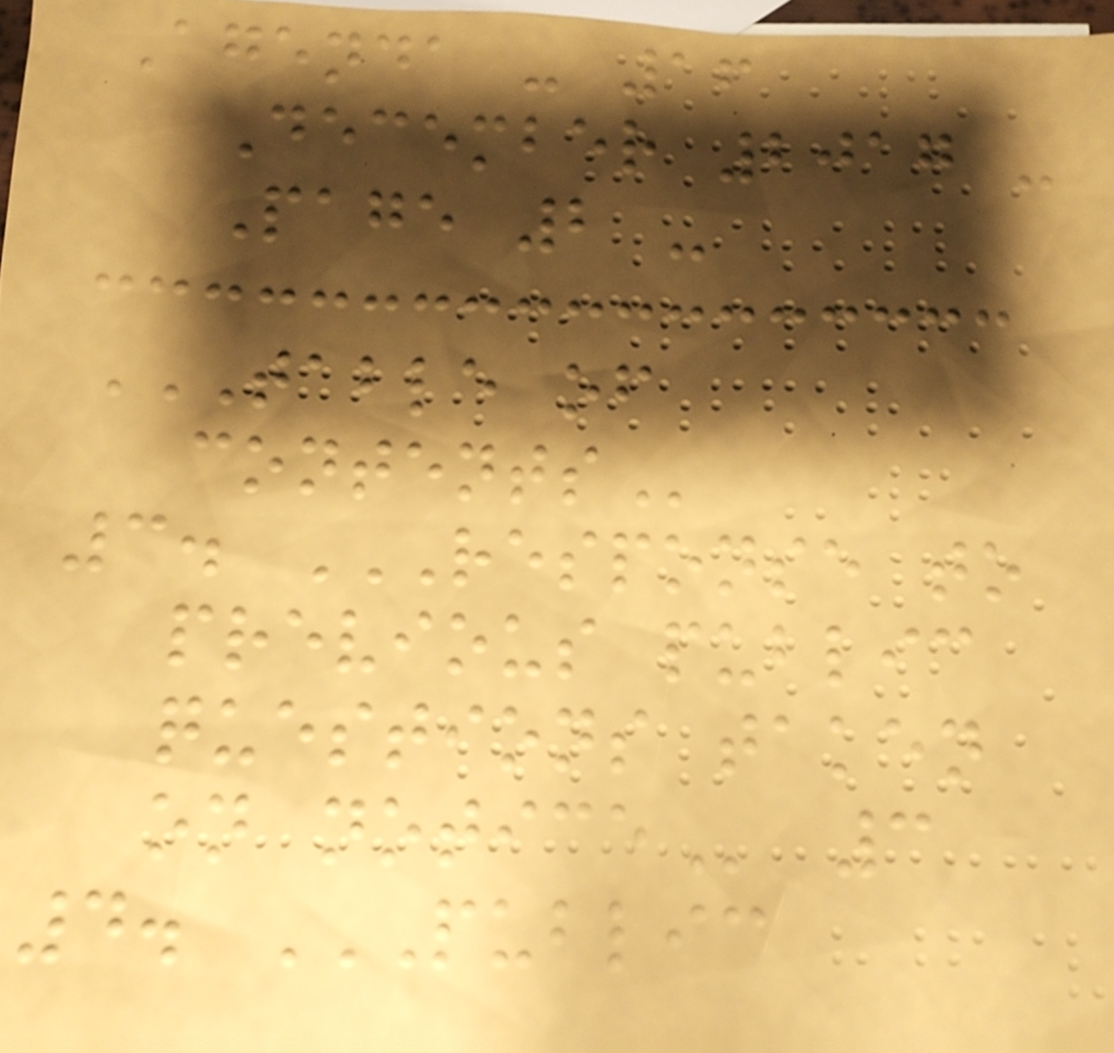Agenda - 16
December 2017 -
Page 2 -
TABLE OF
CONTENTS
3. RESPONSE TO
PREVIOUS PUBLIC
QUESTIONS TAKEN
ON NOTICE 3
4. PUBLIC
